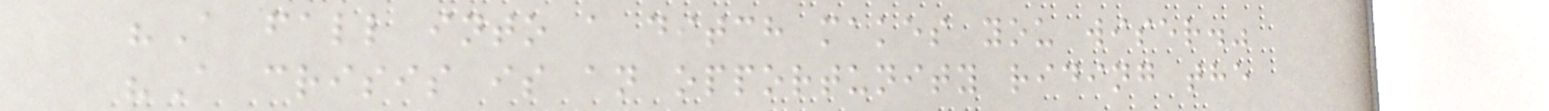"A fall into a ditch makes you wiser."
"A crisis is an opportunity riding the
